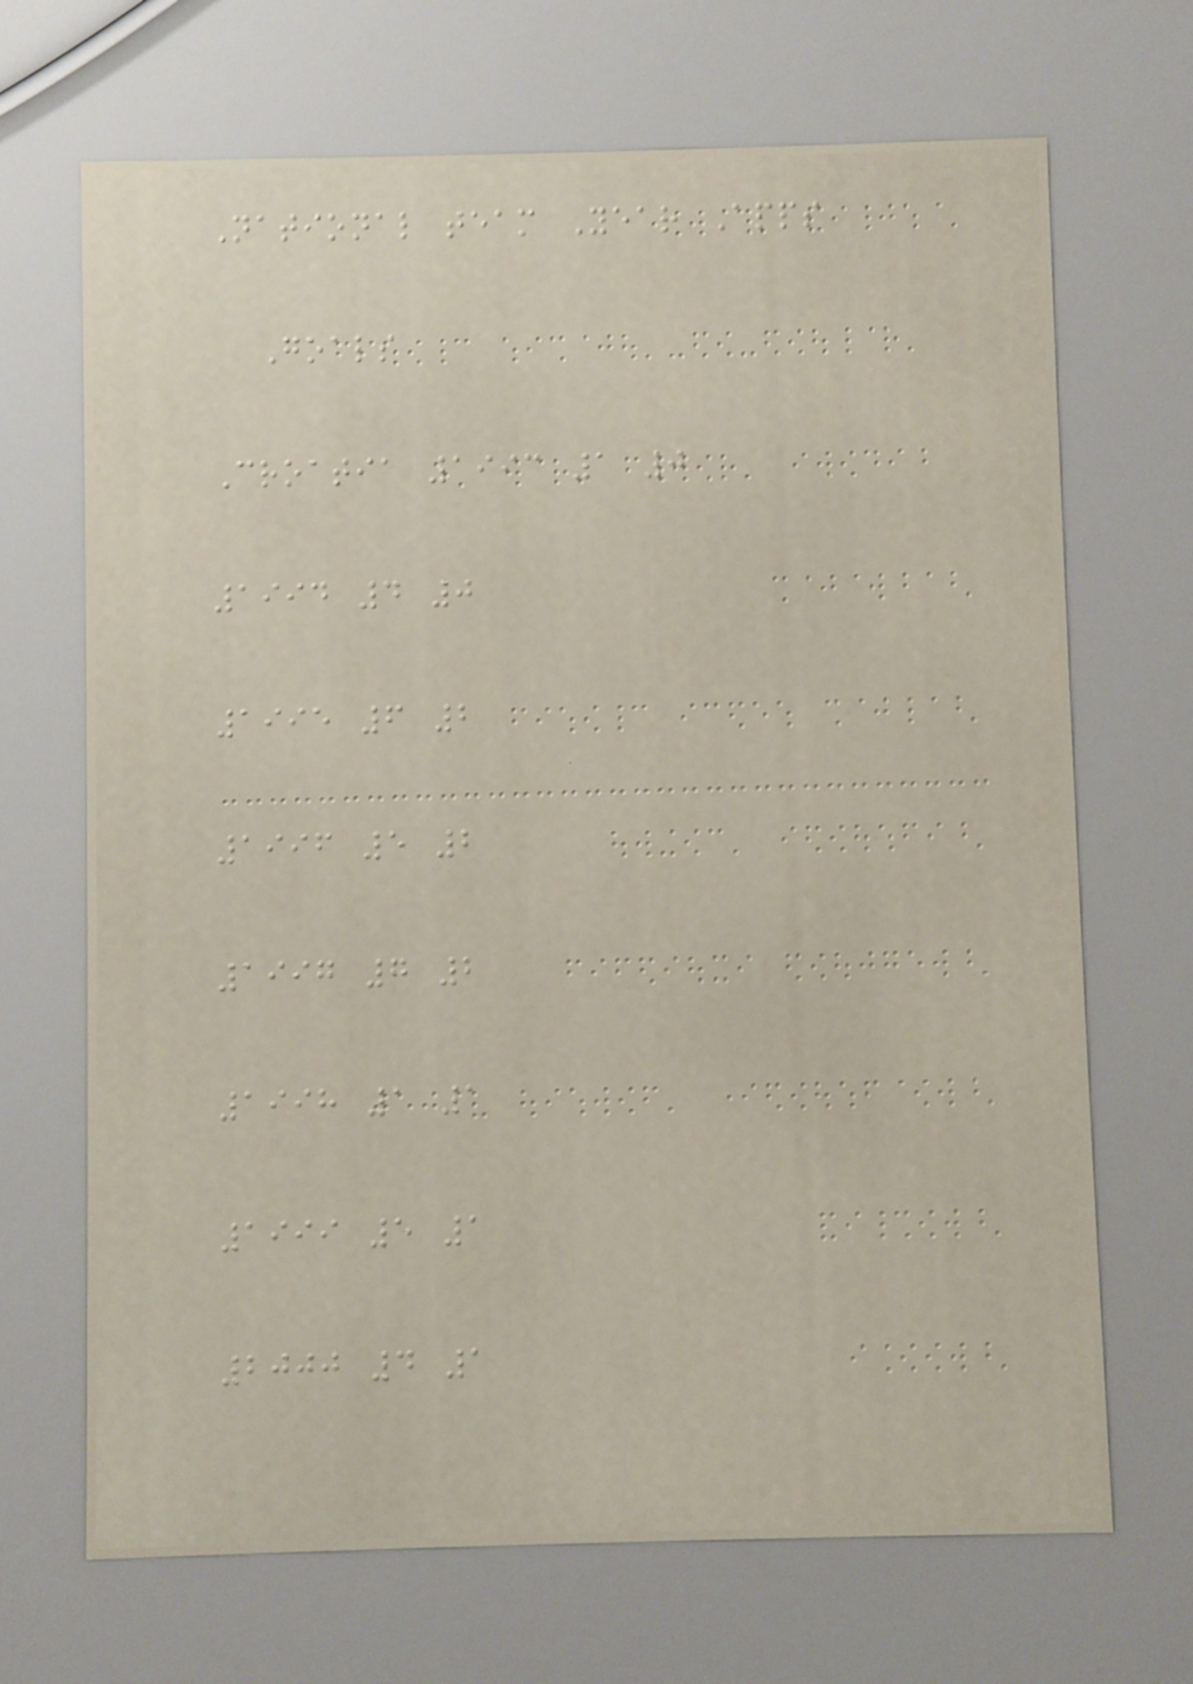National team Year Apps
Goals
Croatia 1993 1 0
1994 4 0
1995 6 2
1996 5 2
1997 7 2
1998 1 1
1999 5 1
2000 4 1
